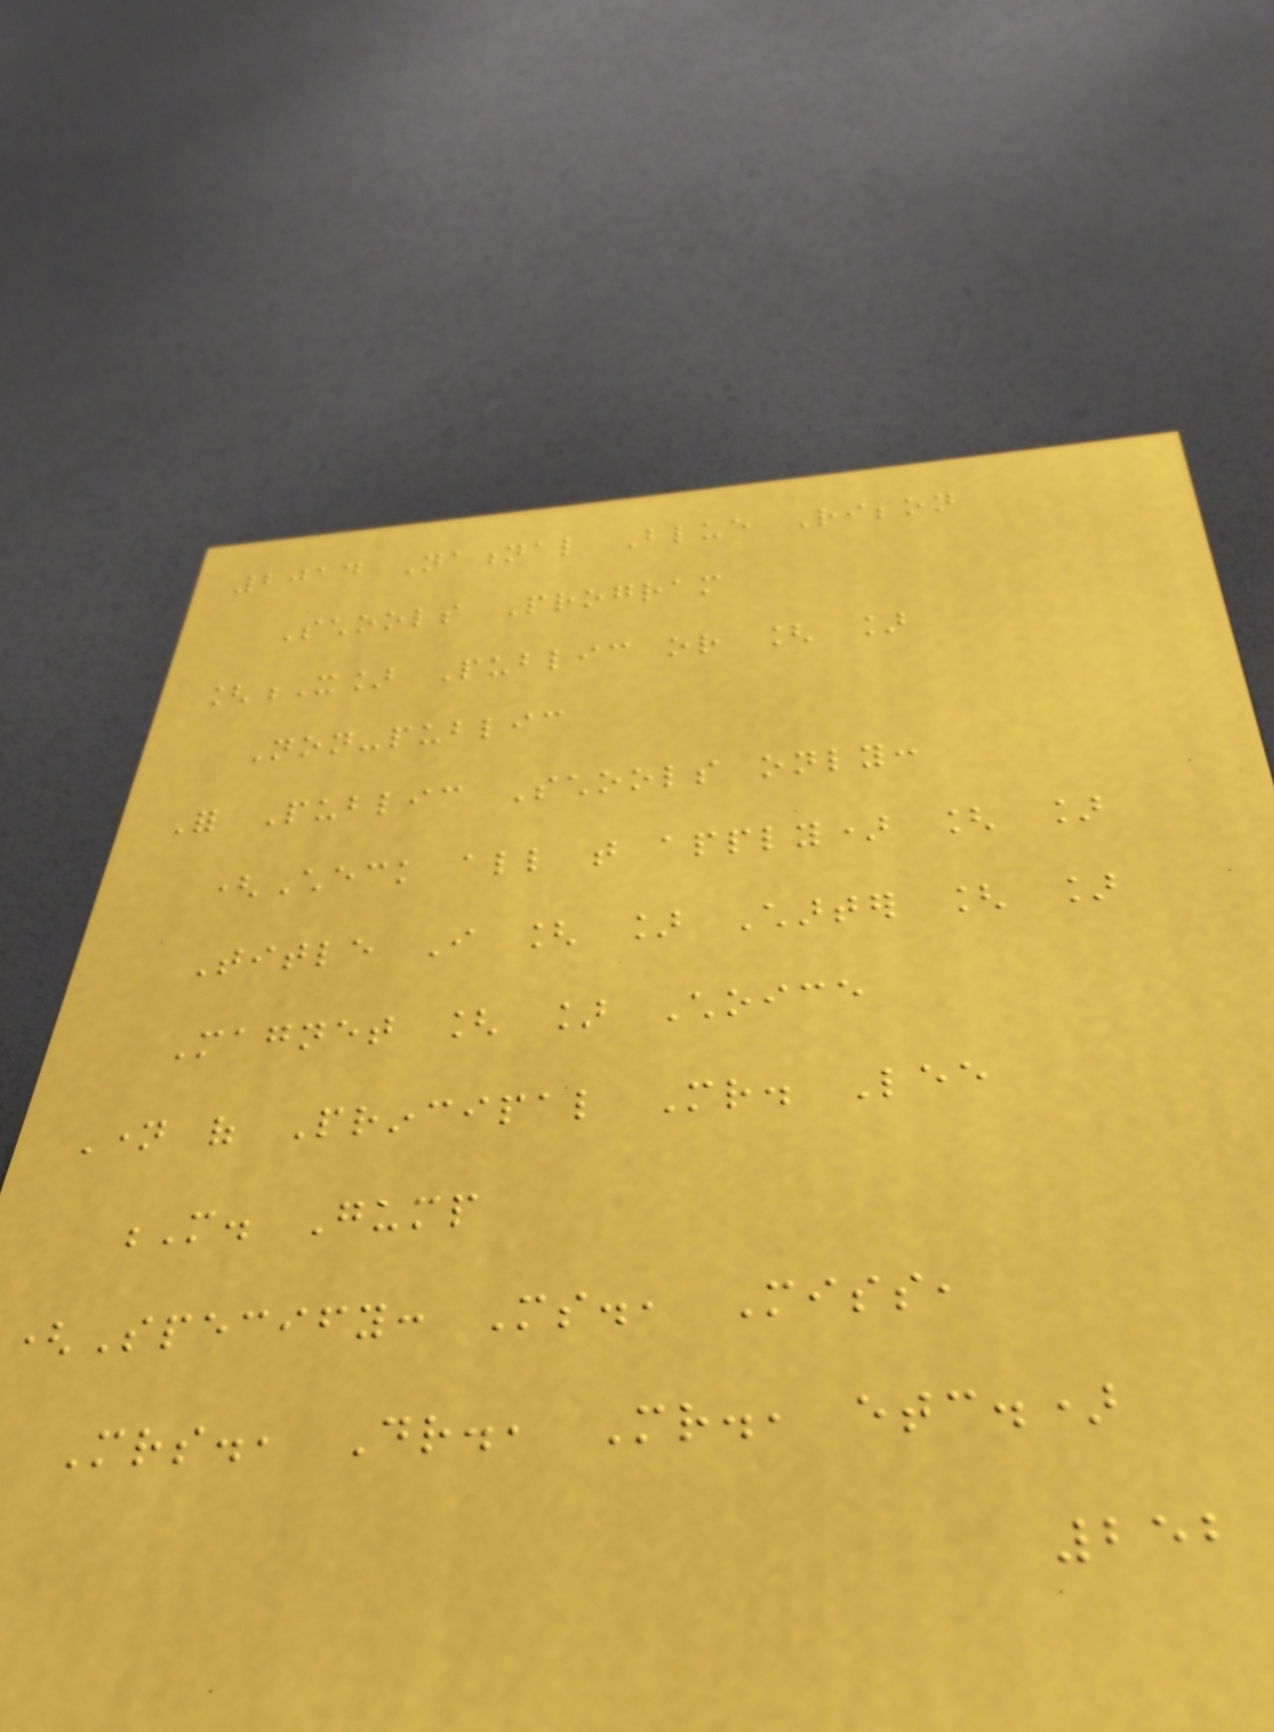2014 National Blue Ribbon
Schools Program
[X] Public or [ ]
Non-public
For Public Schools only:
(Check all that apply) [ ]
Title I [ ] Charter [ ]
Magnet [ ] Choice
Name of Principal Mr. Lee
M. Gump
(Specify: Ms., Miss,
Mrs., Dr., Mr., etc.)
252
